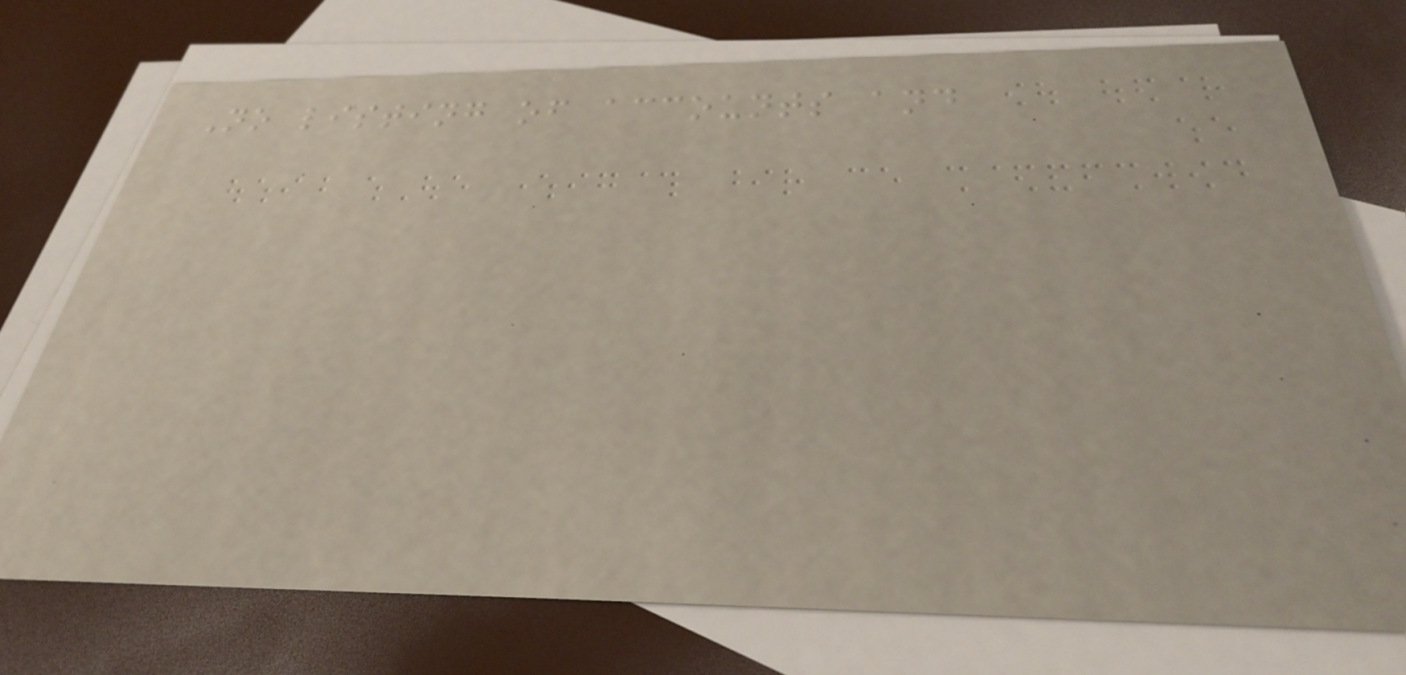No listing of accounts and
